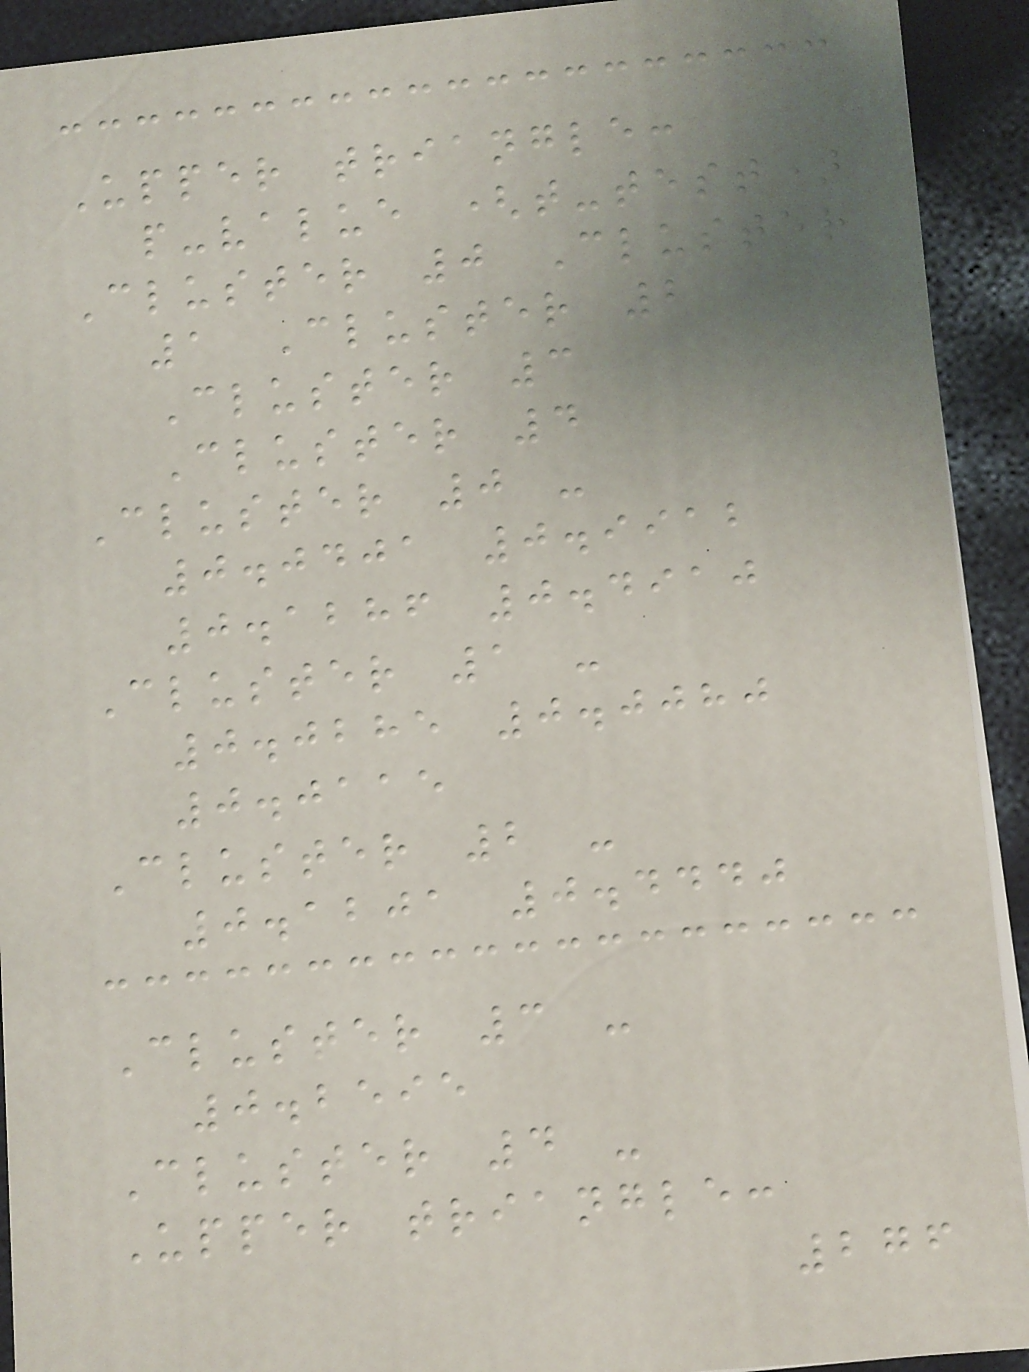Upper triangle:
p-value (t-test)
Cluster 0 Cluster
1 Cluster 2
Cluster 3
Cluster 4
Cluster 0 -
0.0401 0.9912
0.1286 0.4910
Cluster 1 -
0.0285 0.0080
0.0115
Cluster 2 -
0.1201 0.4440
Cluster 3 -
0.2595
Cluster 4 -
Upper triangle:
276
